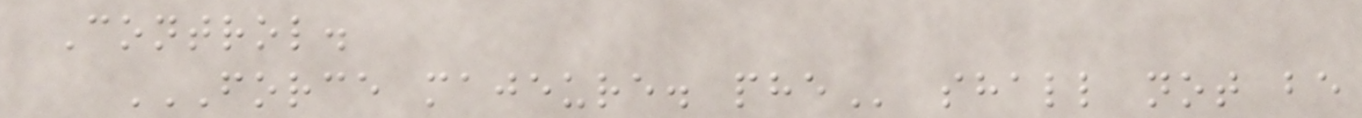Control.
FORCE MAJEURE. PHE shall not be
